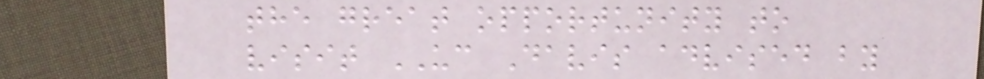the great opportunity to
visit UC Davis advised by
